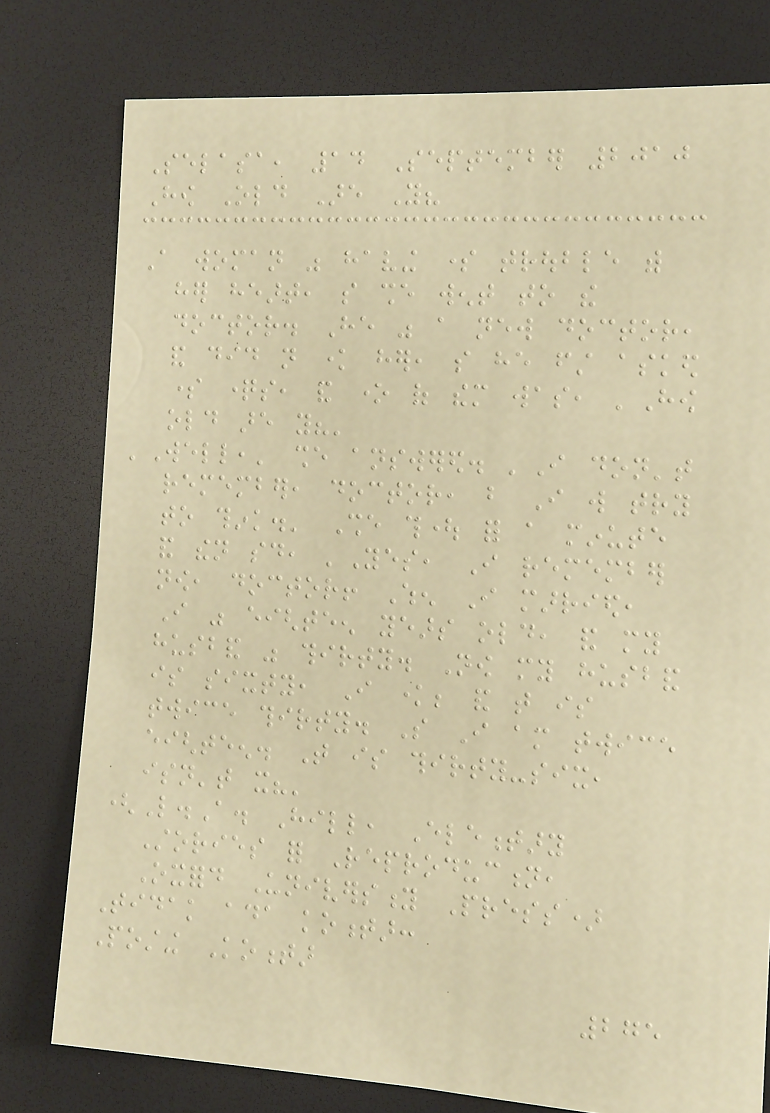Selasa, 14 September 2010
How Old Are You?
A woman was having some trouble with
her heart, so she went to the
doctor. He was a new doctor,
and did not know her, so he first asked
some questions, and one of them was, 'How
old are you?'
'Well,' she answered. 'I don't
remember, doctor, but I will try
to think.' She thought for a minute
and then said, 'Yes, I remember
now, doctor! When I married,
I was eighteen years old, and my
husband was thirty. Now my husband
is sixty, I know; and that is
twice thirty. So I am twice
eighteen. That is thirty-six,
isn't it?'
(L.A. Hill, Elementary
Stories for Reproduction,
Oxford University Press)
Tidak ada komentar:
Posting Komentar
275
